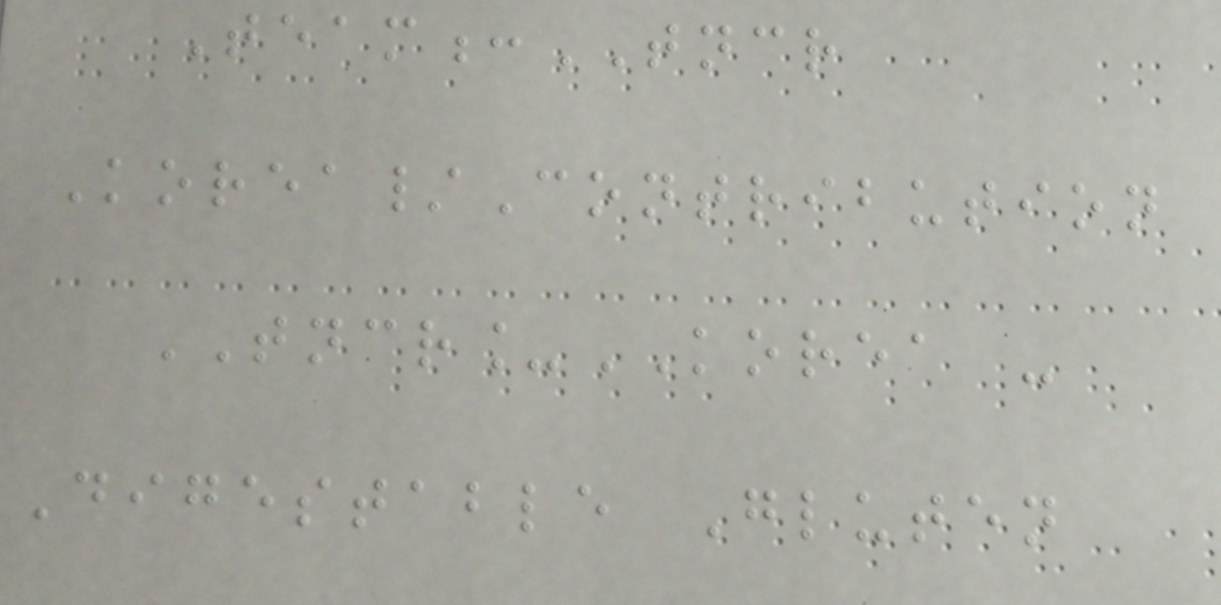Team:TNCR
Korea/Contribution
TNCR_KOREA -
Digestable Gluten
